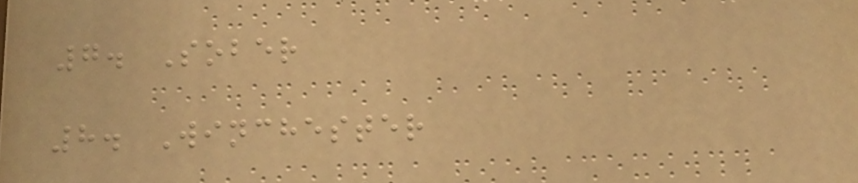7. Sober
8. Winchester
